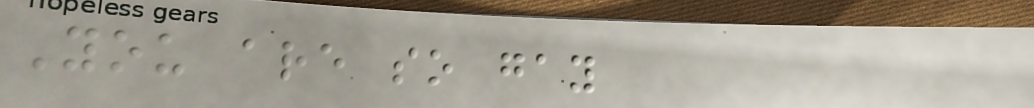You are so gay
